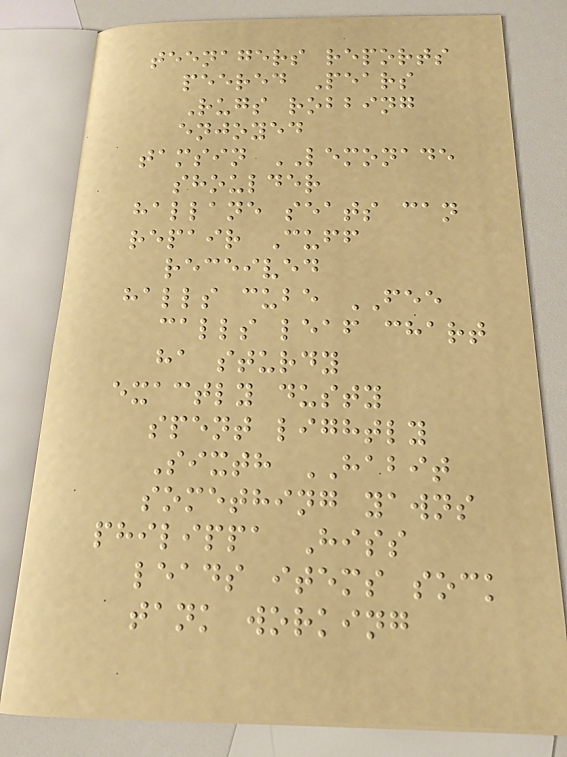teenagers reports
peered Pears
Rugs robbing
enjoyed
tamsin LEMONADE
shoulder
hallane seats can
repair Cuff
received
halls cube FEE
calls leaf chart
ha sturdy
exactly dusty
spent lightly
Sixth HABIT
something yawns
philippa Hiss
leads items sock
tank working
